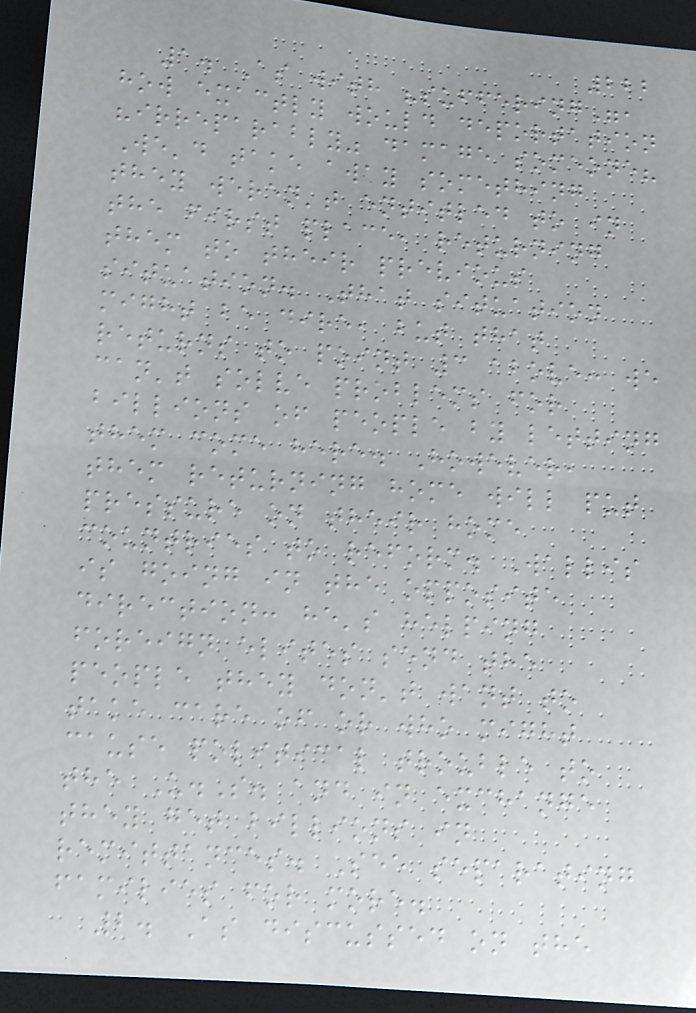222
1. As with "suffering",
how exactly would deportation
"irreparably" damage someone?
We'd take away something
they weren't entitled to in
the first place, returning
them to their previous
situation. That situation
might be dire, but that
returns to point 3 above: we
can't solve problems for
billions of people by letting
them come here. However,
them returning home will put
pressure on their home
countries to reform. Wallis
is going in the opposite
direction: he's helping
foreign elites send the
people they don't want to
take care of or who might
cause political trouble to
the U.S. and in exchange
they get billions in
remittances. See separating
families for more.
2. As discussed on the
